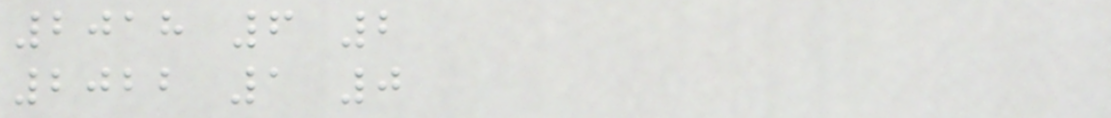2018 6 2
2022 1 0
